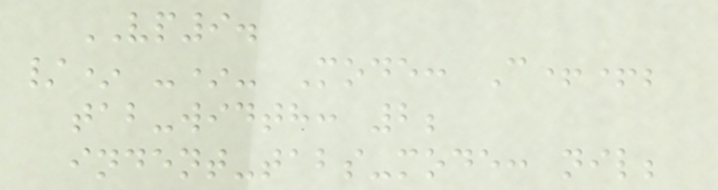VP9.
/* -*- Mode: C++;
tab-width: 2;
indent-tabs-mode: nil;
